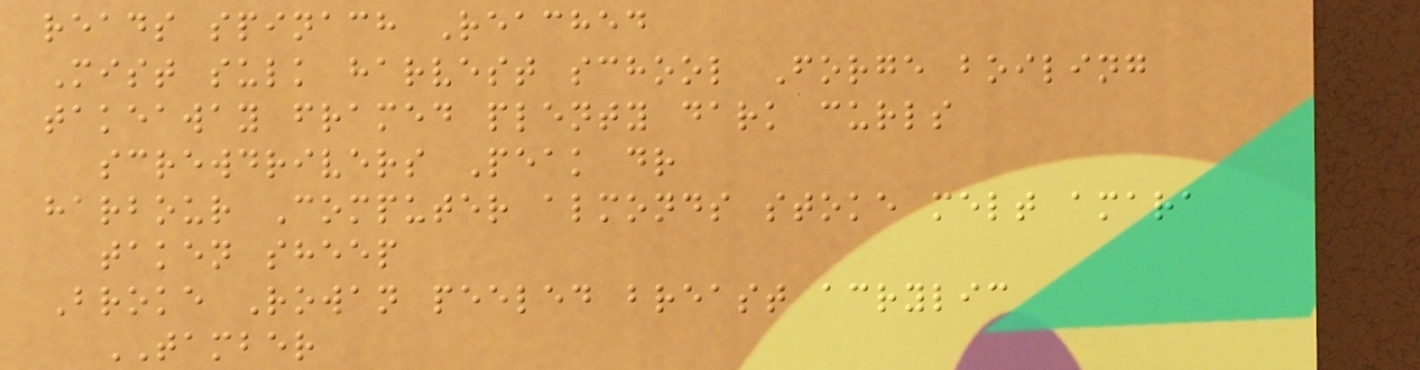reads spinach Reached
Mist sulk harvest school Forge boiling
takeaway framed plenty dark curls
screwdrivers Peak dr
harbour Computer almonds stoke melt amara
taken sheep
Broke Rowan peeled breast acrylic
TAMBER
